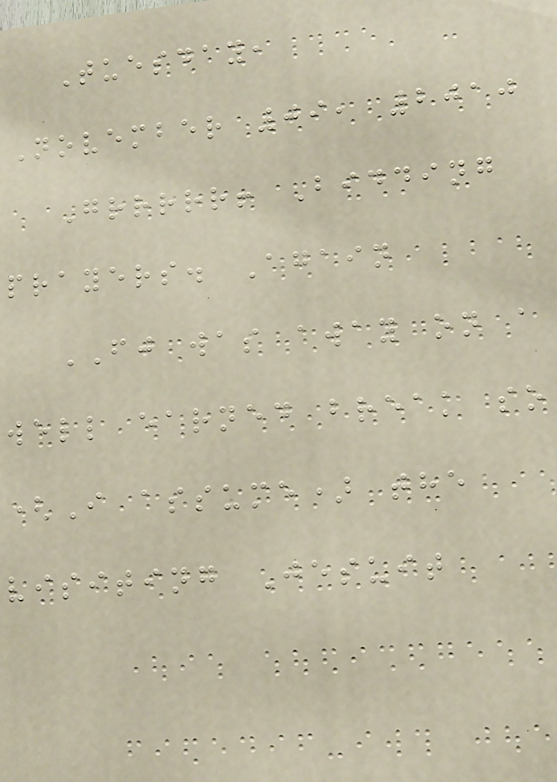Tuesday,
November 09, 2010
Grrrrr! Bidding
prayers. Again
FJ was away on a
well earned break so
(I assume) the
visiting Jesuit
